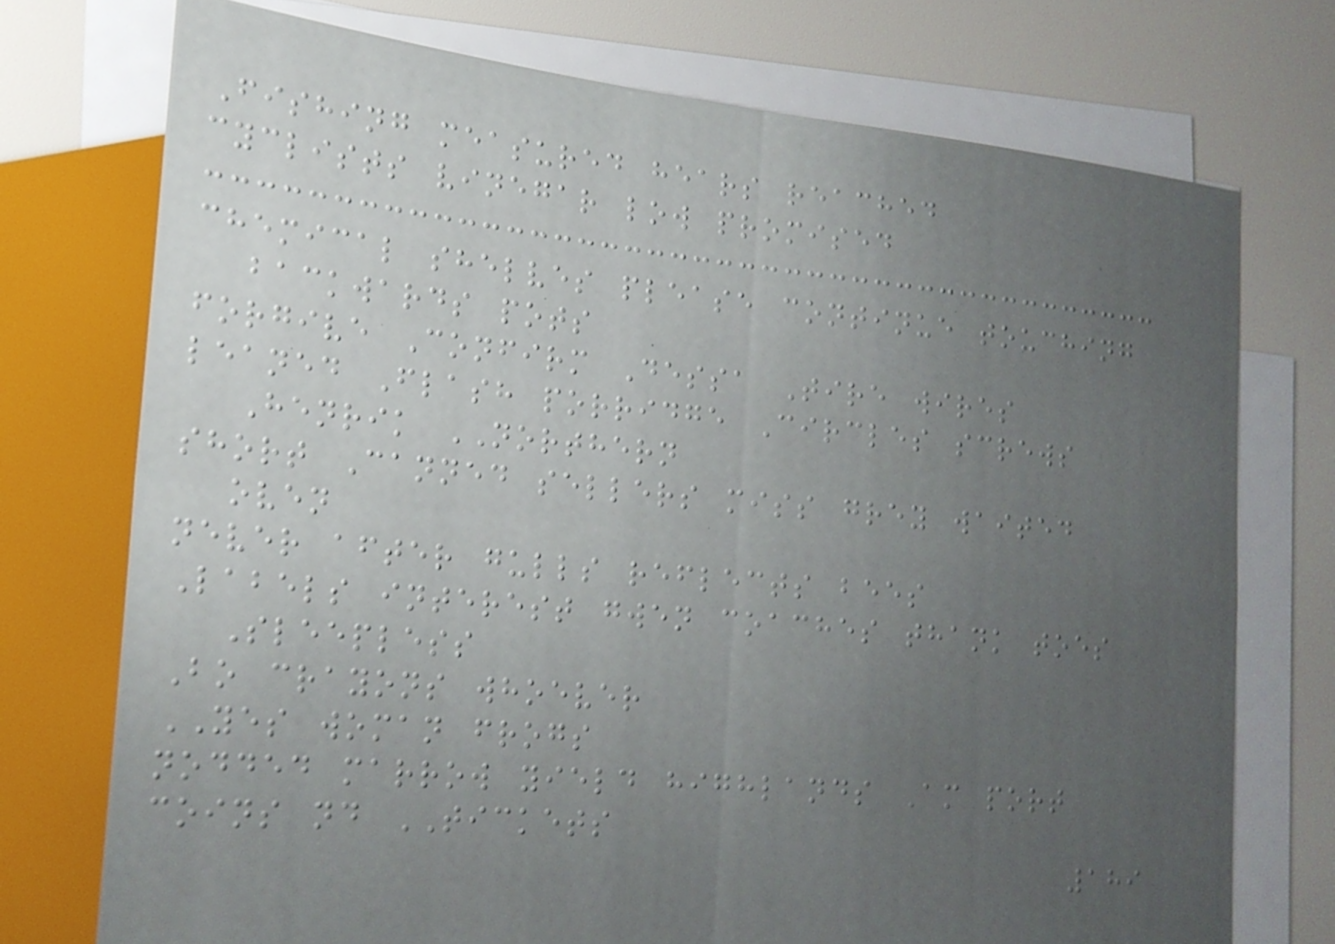Fishing measured hears reached
cyclists vinegar low promised
chemical shelves please continue touching
backwards pots
forgive Confirm Dessa Tire wires
leaned Flash porridge Circles screws
Henrik NORTHERN
short Canned sellers miss grey waited
oven
never after gulls reflects bees
Labels interest gwen coaches thank toes
Sleepless
Bo crayons whoever
YES woman frogs
nodded marrow yield highlands Am port
coins nd TICKETS
189
